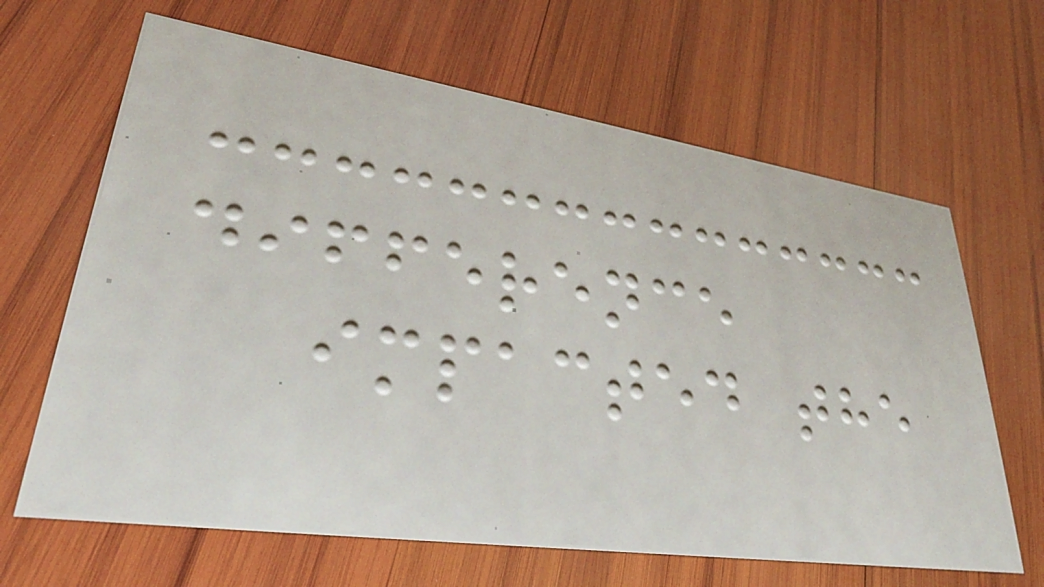difference
impacted the
